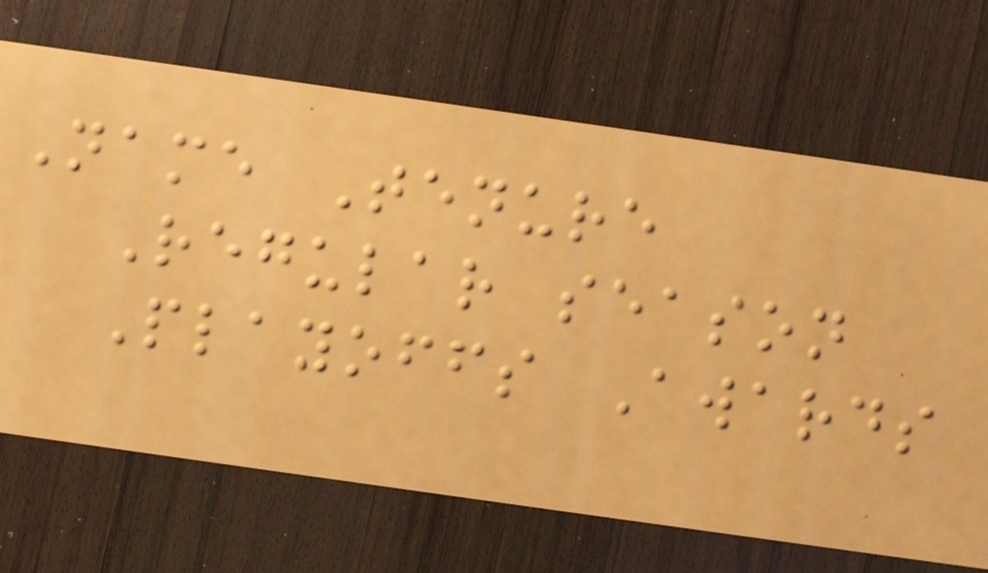Name Tenure
Regular season
Playoffs Awards
